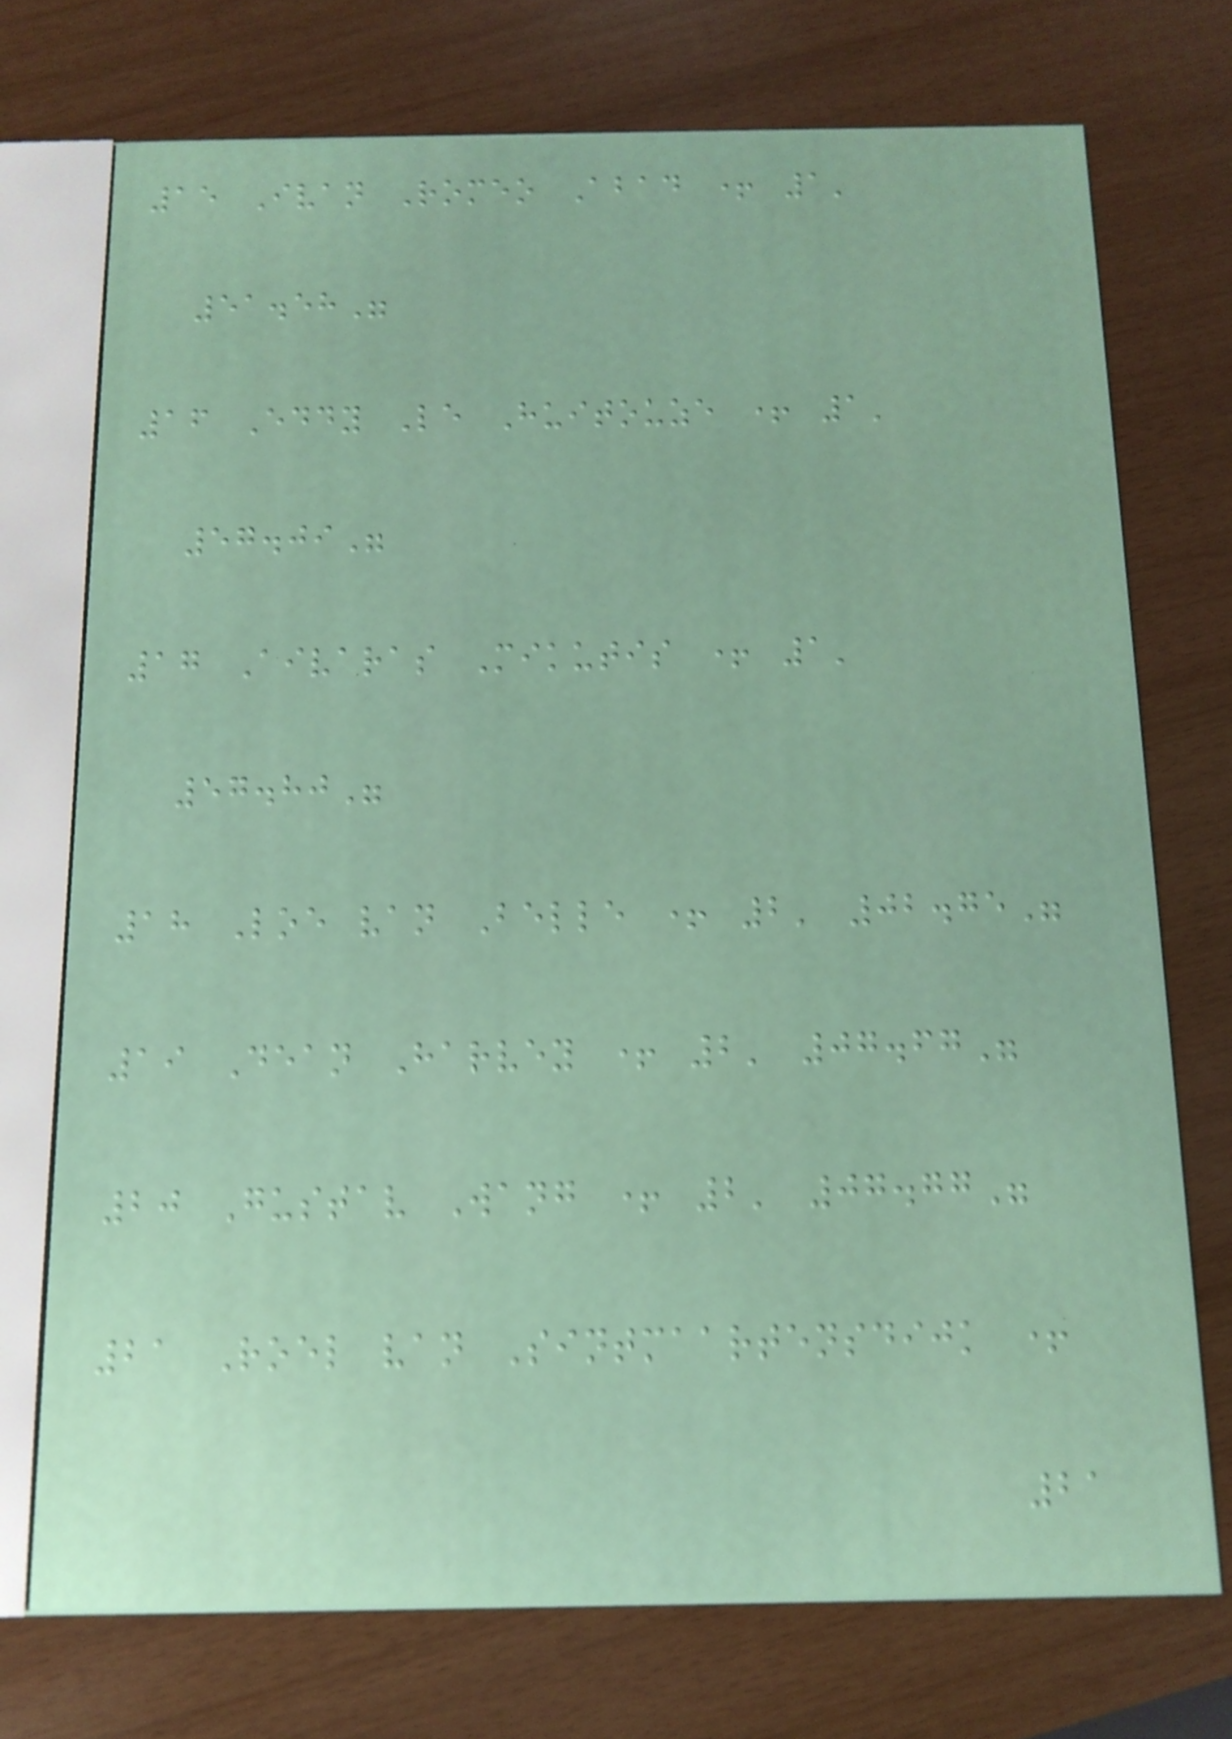15 Ivan Romeo Abad + 1'
51.58"
16 Eddy Le Huitouze + 1'
57.09"
17 Aivaras Mikutis + 1'
57.80"
18 Loe van Belle + 2' 02.75"
19 Dean Harvey + 2' 07.67"
20 Gustav Wang + 2' 07.77"
21 Roel van Sintmaartensdijk +
21
